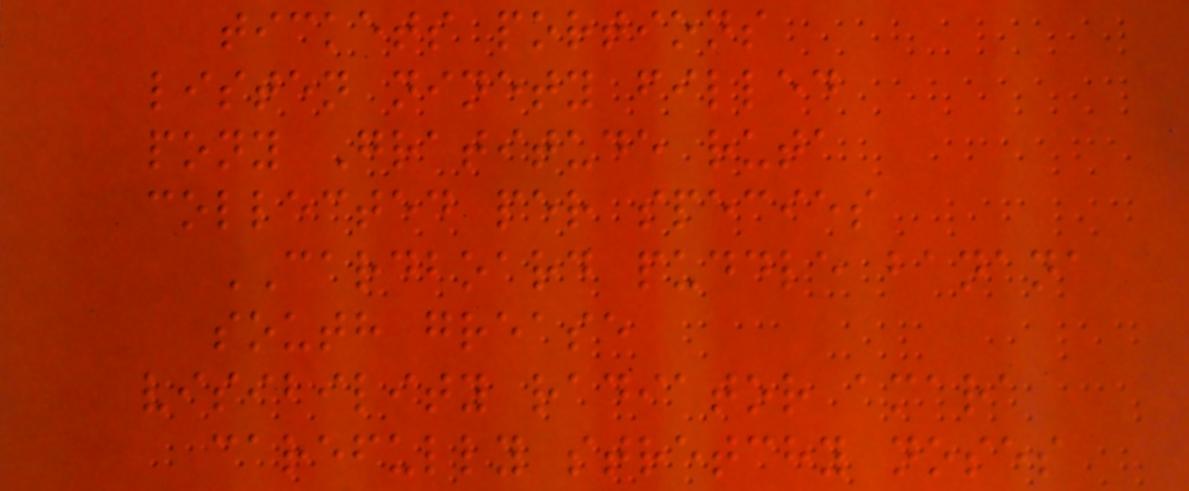tickets portions
listen ninety filled
pony Gratitude ruta
collected per species
CARDBOARD puddle banana
south grease
visibility radiator amara
carefully stretchy noses
